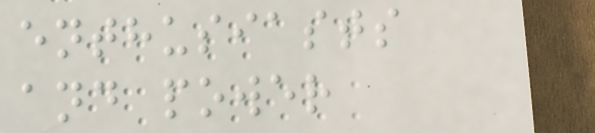enthusiasts
and power
